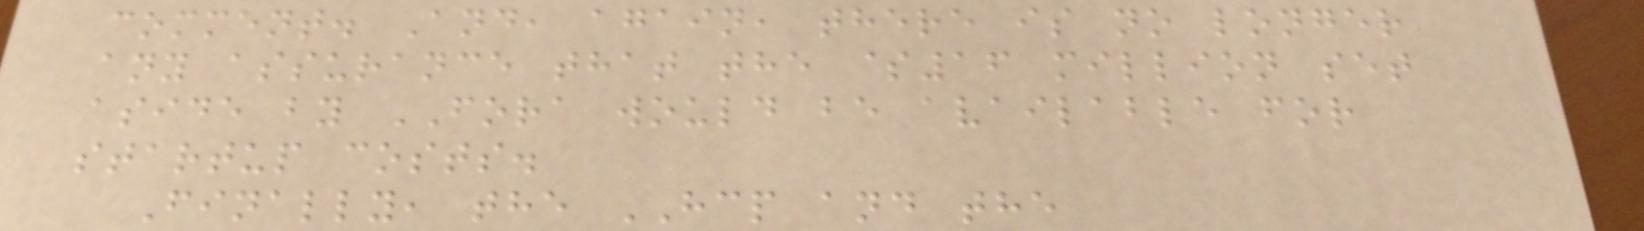comment. And, again, there is no longer
any assurance that the $16 million set
aside by FORA would be available for
startup costs.
Finally, the HCP and the
